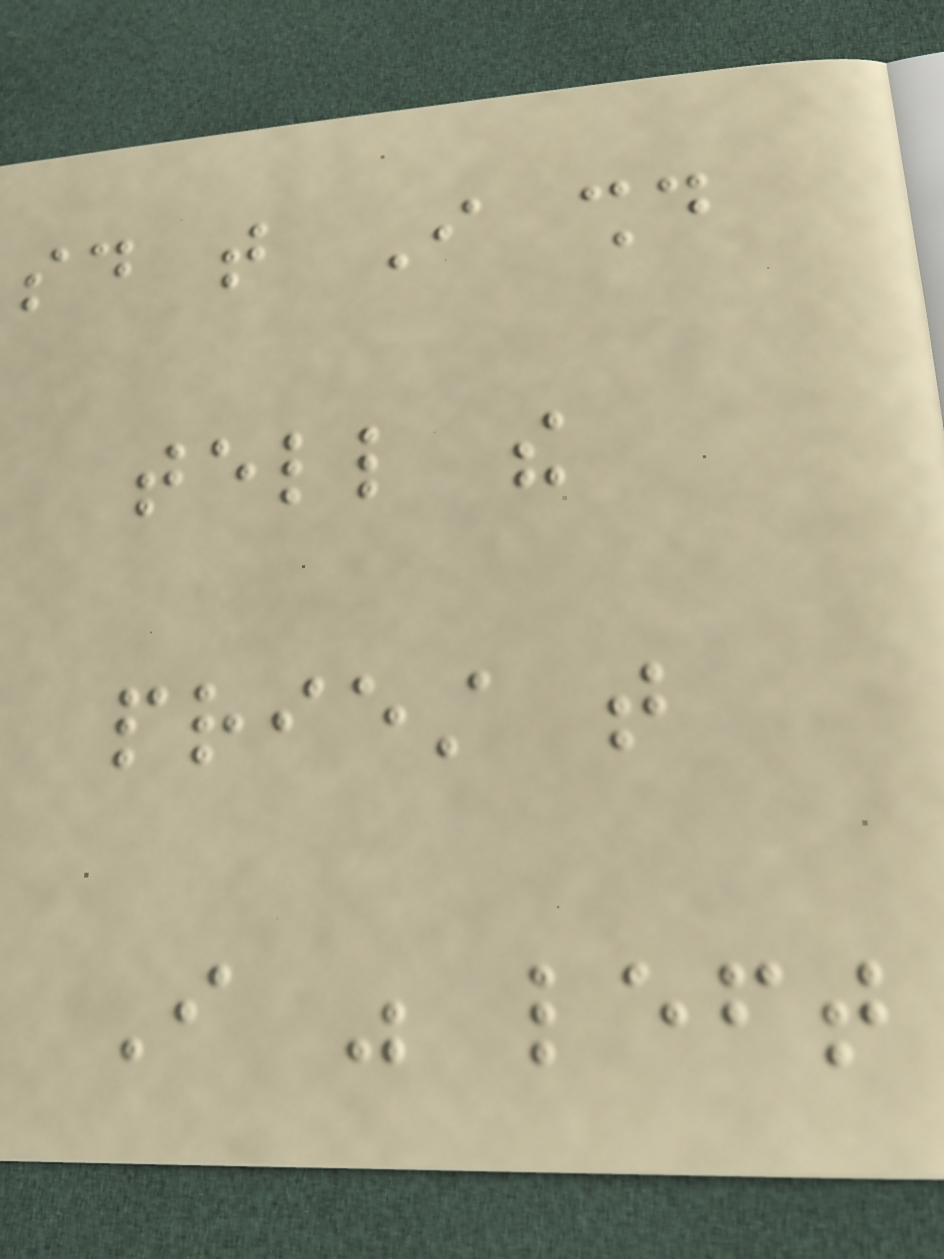said that I should
tell the
priest that
I was left
